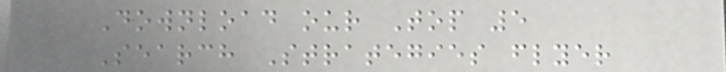Download our Top 5
Search Strategies flyer
